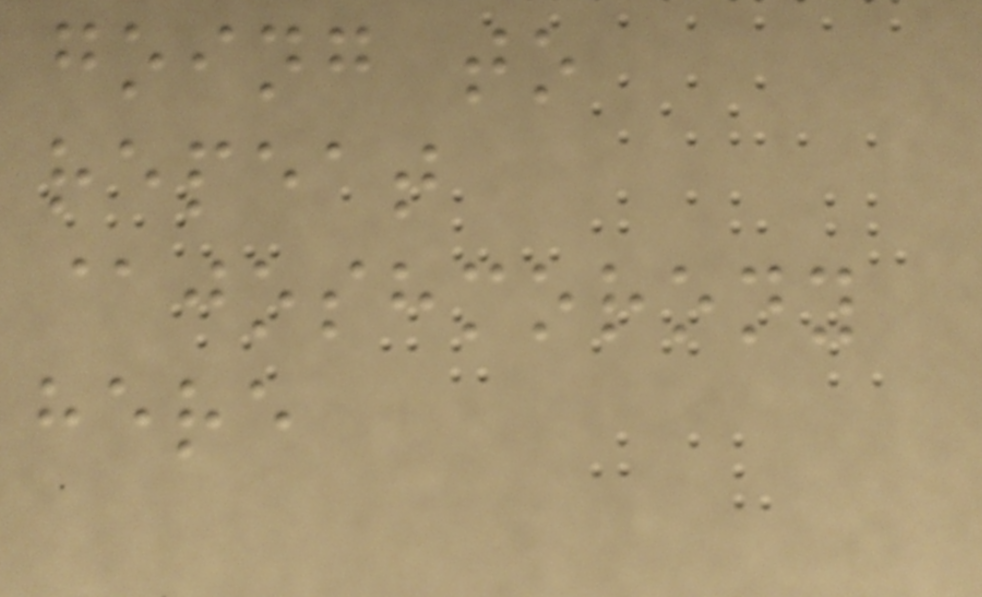going to
repeat
@joshmorony
here
